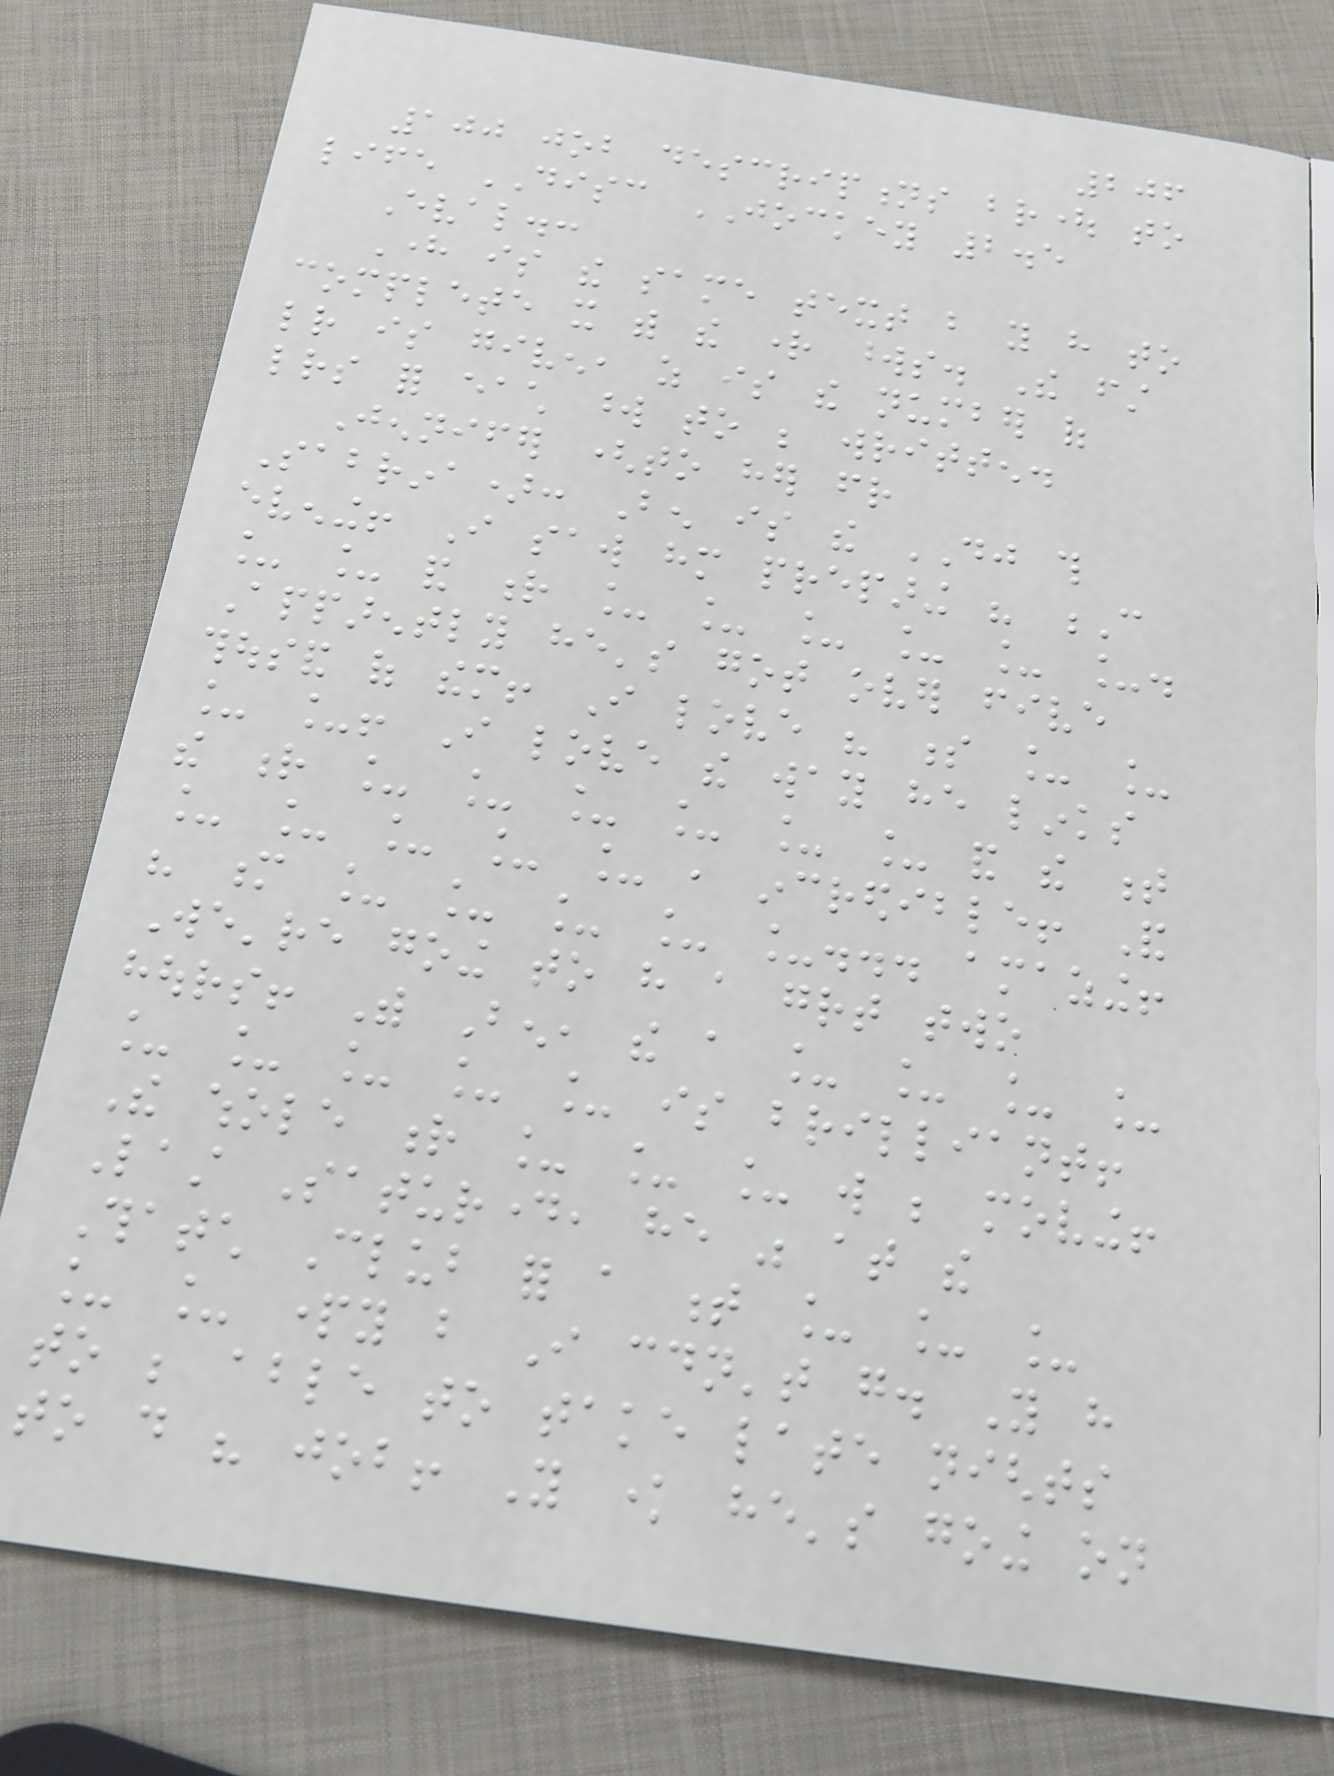206
100 job descriptions brought to
life DISC JOCKEY 2.5
Eval.:
Here is the same text but you have to
complete it with the right words. The first
letter is given, as is the number of
letters for each word to be written.
Jennifer (to her friend
Sabrina): Ben is the DJ this
evening! I saw him preparing his C
_ _ and r _ _ _ _ _ _.
Apparently he's got over five
thousand of them! I love his s _ _
_ _! I love the way he links
the r _ _ _ _ _ _ and the t
_ _ _ _ _ , incredible! And
his m _ _ _ _ _... amazing!
We're going to have a great two
hours! With Ben, the a _ _ _ _
_ _ _ _ _ is brilliant!
The whole r _ _ _ will be moving!
Last Saturday, he was at the
Thatch Club for a t _ _ _
_ _ party but I couldn't go. You have
to be able to take late nights
to do his job! You know he's going on
